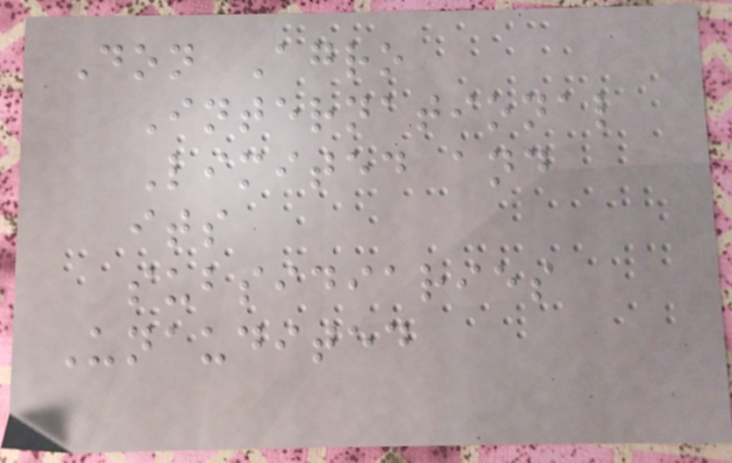Don Agro
International
Limited and
its
subsidiaries
Unaudited
